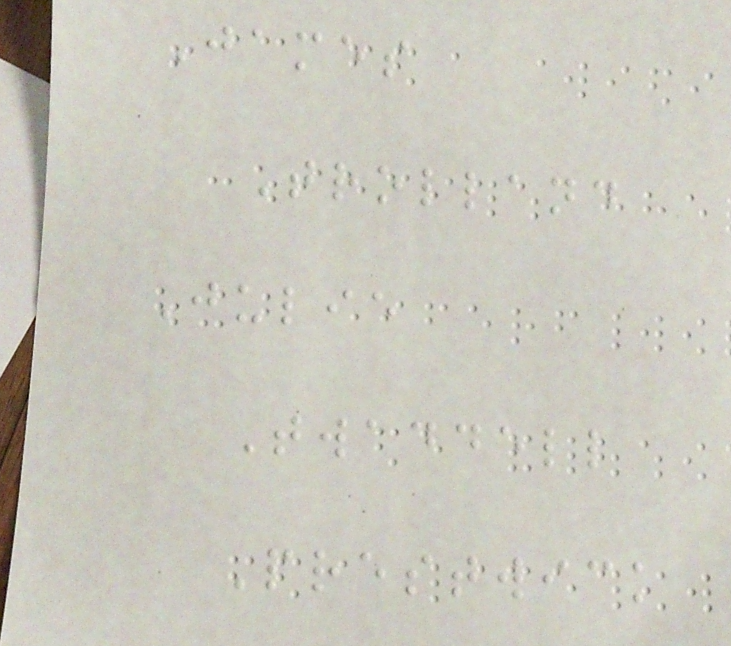James
Trolland
Julie
Twaddell
Prestwick
